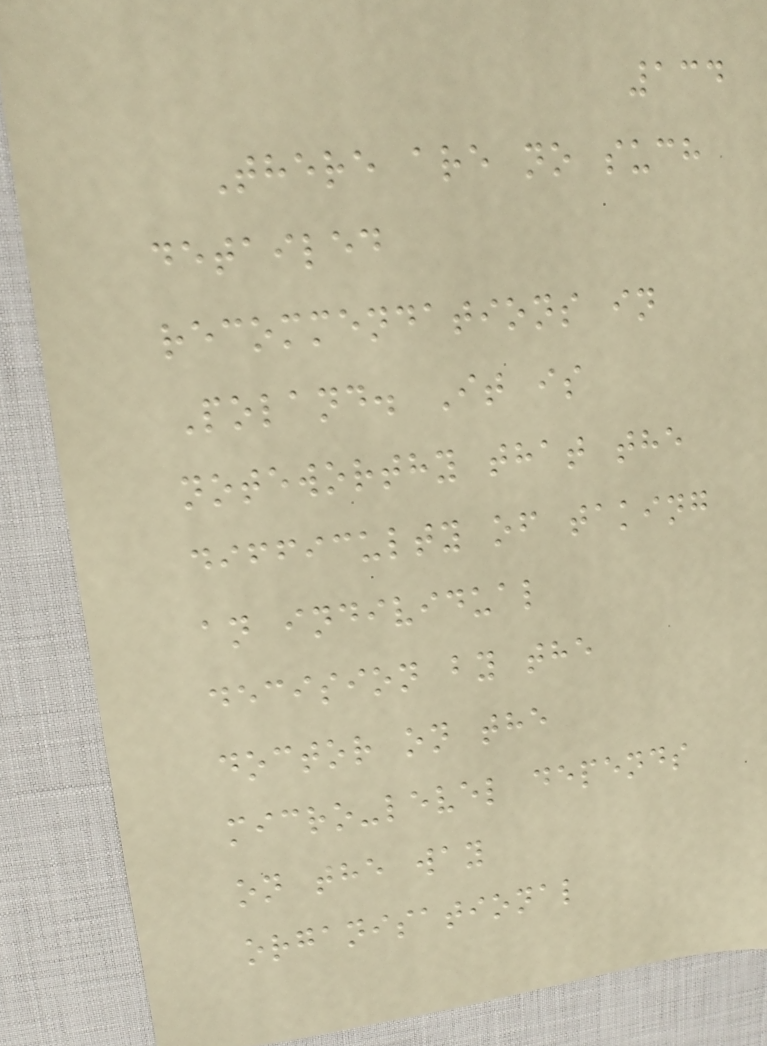134
There are no such
detailed
recommendations in
Poland. It is
noteworthy that the
difficulty of taking
an individual
decision by the
doctor on the
micro-level depends
on the way
organisational
